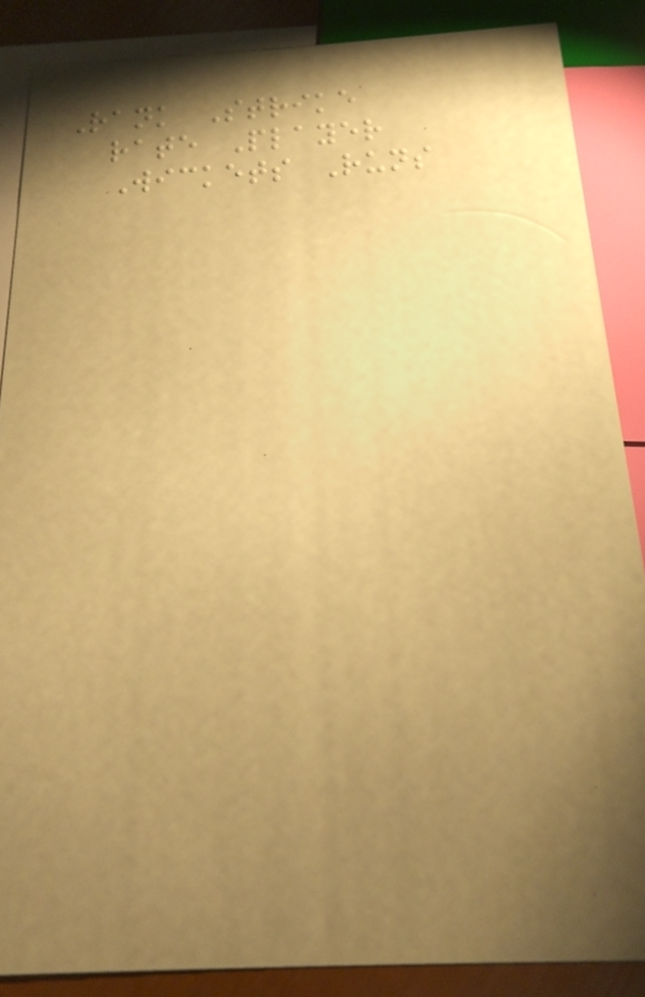Rank Strike
rate Player
Wickets Runs
